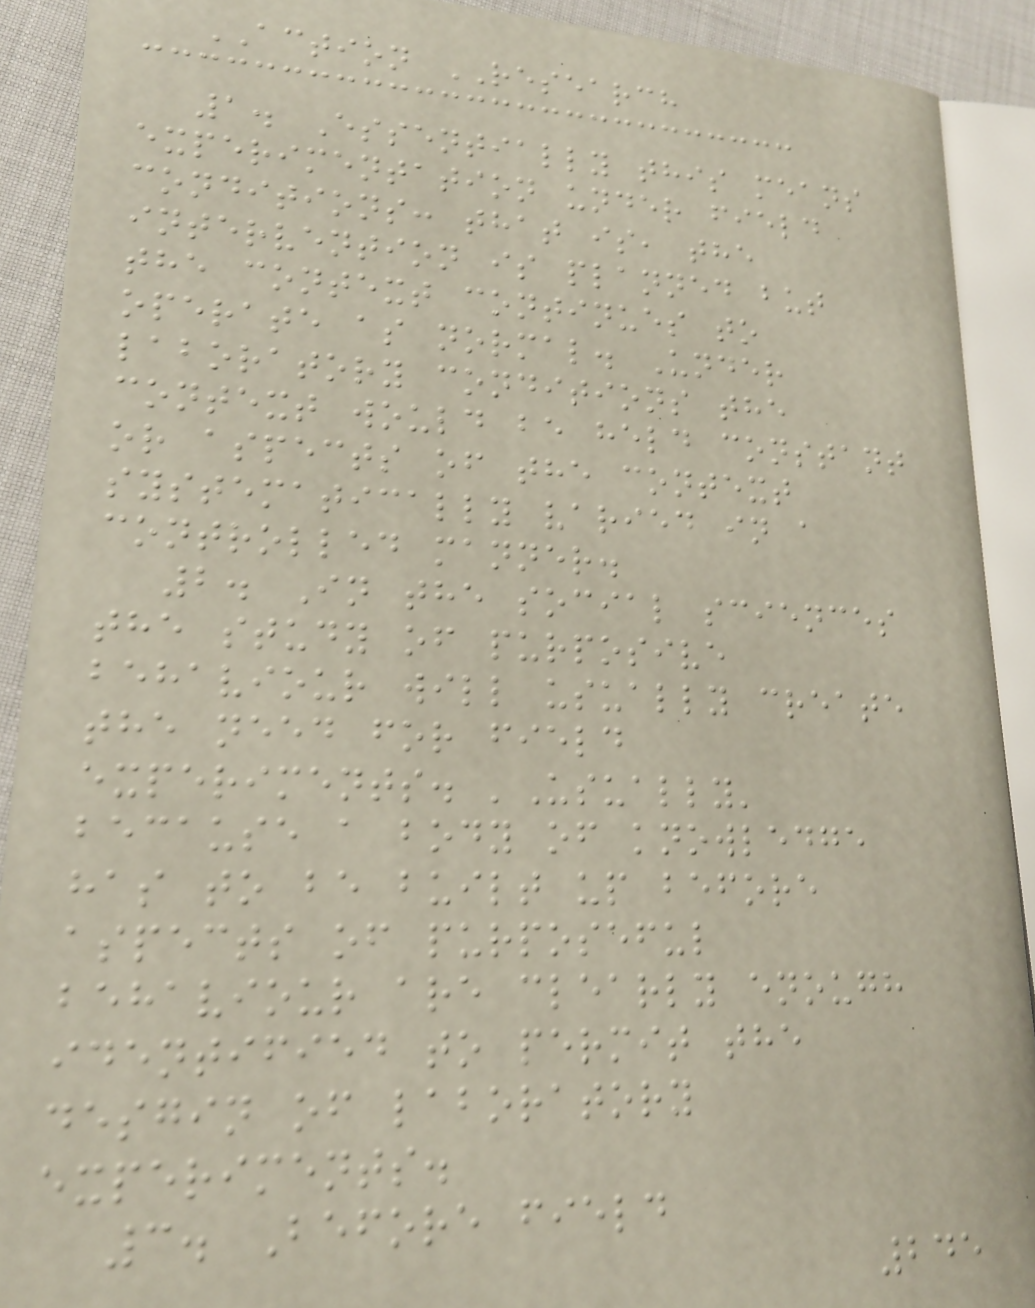ACTION RESEARCH
1. Essentially this means
experimentation under field
conditions: that is, the
intervention is planned but
the context continues to
operate as normal. Under
laboratory conditions the
context would be held constant
or aspects of the context
systematically varied in a
controlled manner.
2. In the social sciences
the study of purposive
behaviour will usually create
the need for field
experiments. 'Usually'
because a body of knowledge
has to be built up before
aspects of purposeful
behaviour are clearly enough
identified to permit the
desgin of laboratory
experiments.
3. Before field
245
